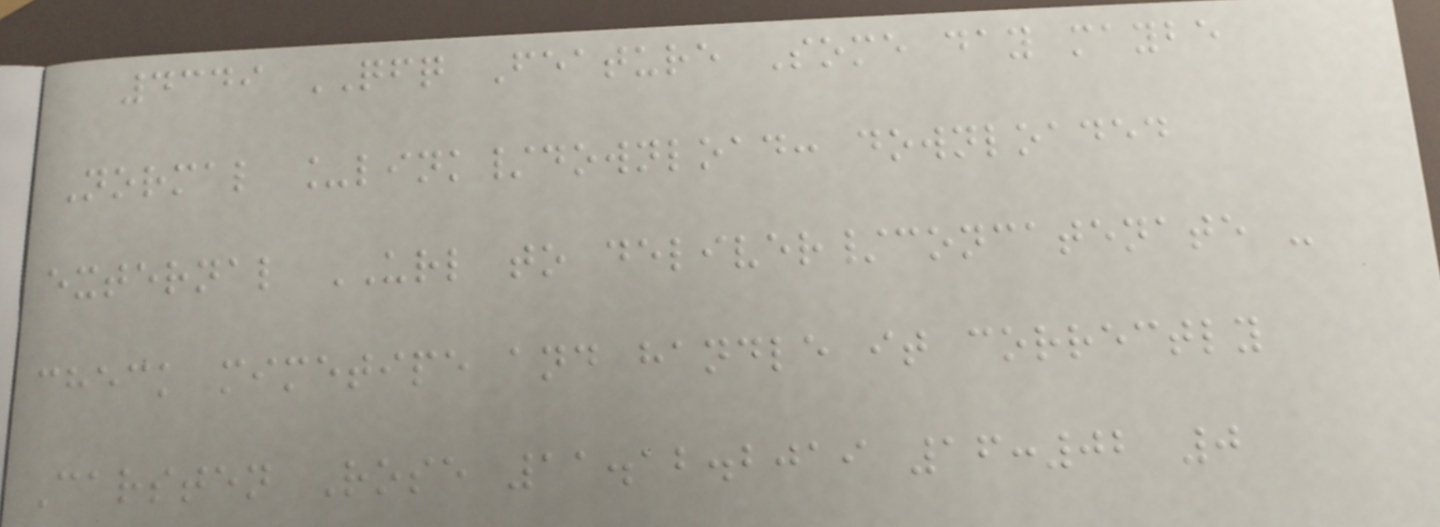4349 QFQ Feature Some day maybe
Normal _link/download: downloaded
external URL to deliver/concatenate -
check mimetipe and handle it correctly
Carsten Rose 11.12.2019 16:02 0
